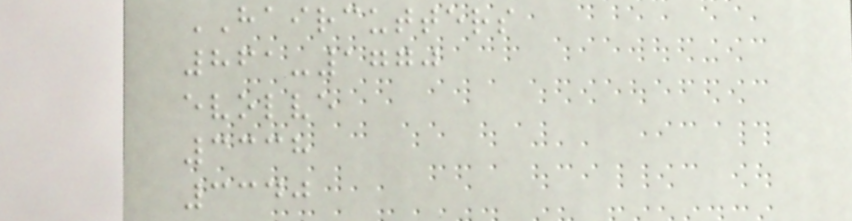HAIRCUTTERS
861-1770
evolve
3338
3340
